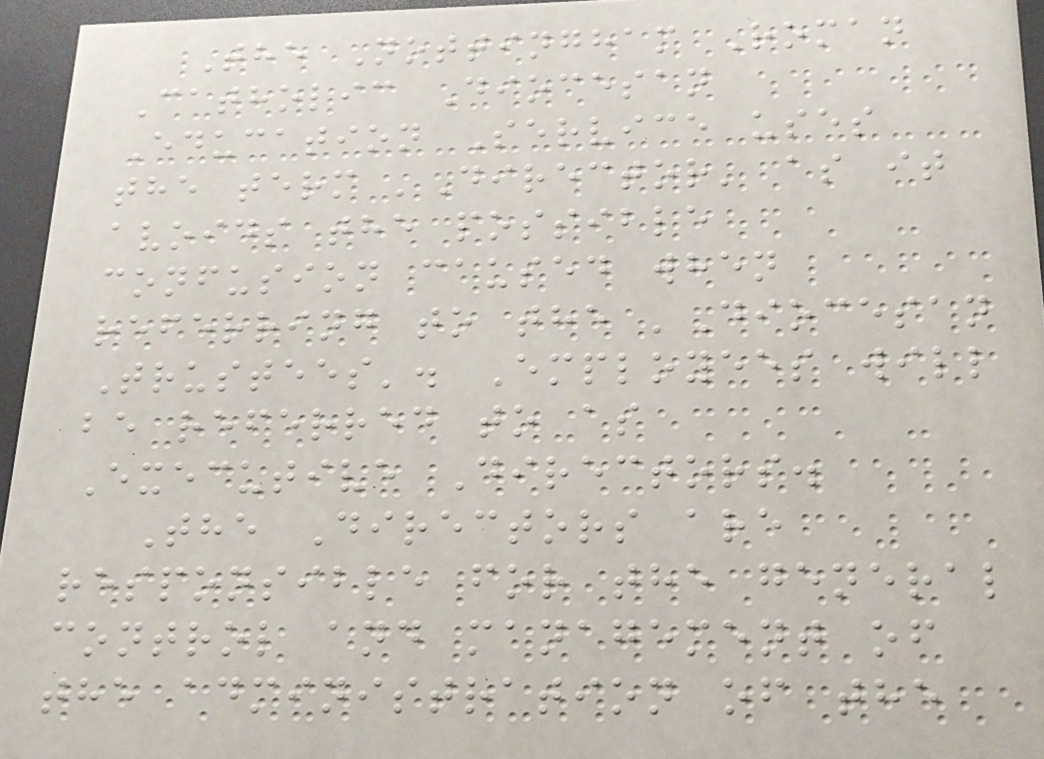The Nottingham Roman
Catholic Diocesan
Education Service uses
the term 'Director' as it
avoids the possible
confusion caused when
referring to the 'Diocesan
Trustees'. Employees will
be referred to as
Executive Directors.
The Directors are
responsible for the general
control and management of
the administration of the
